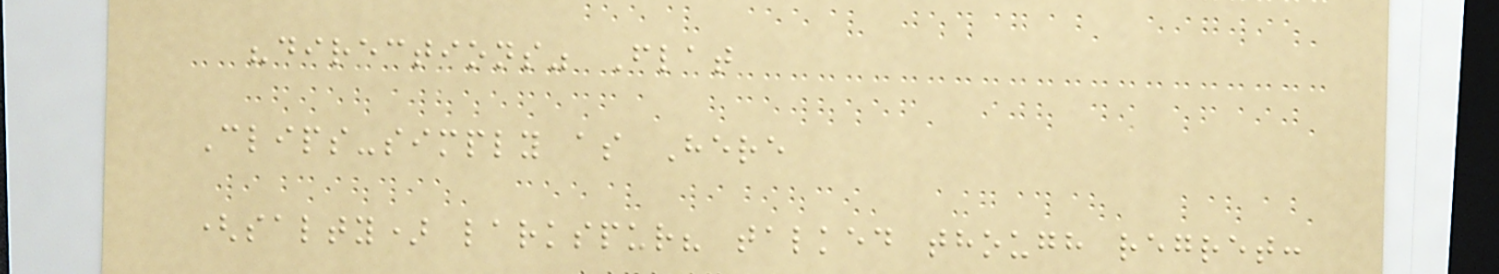"directions" Flat
Clips-simply as Here
(salty) larkspur? talked though regret:
